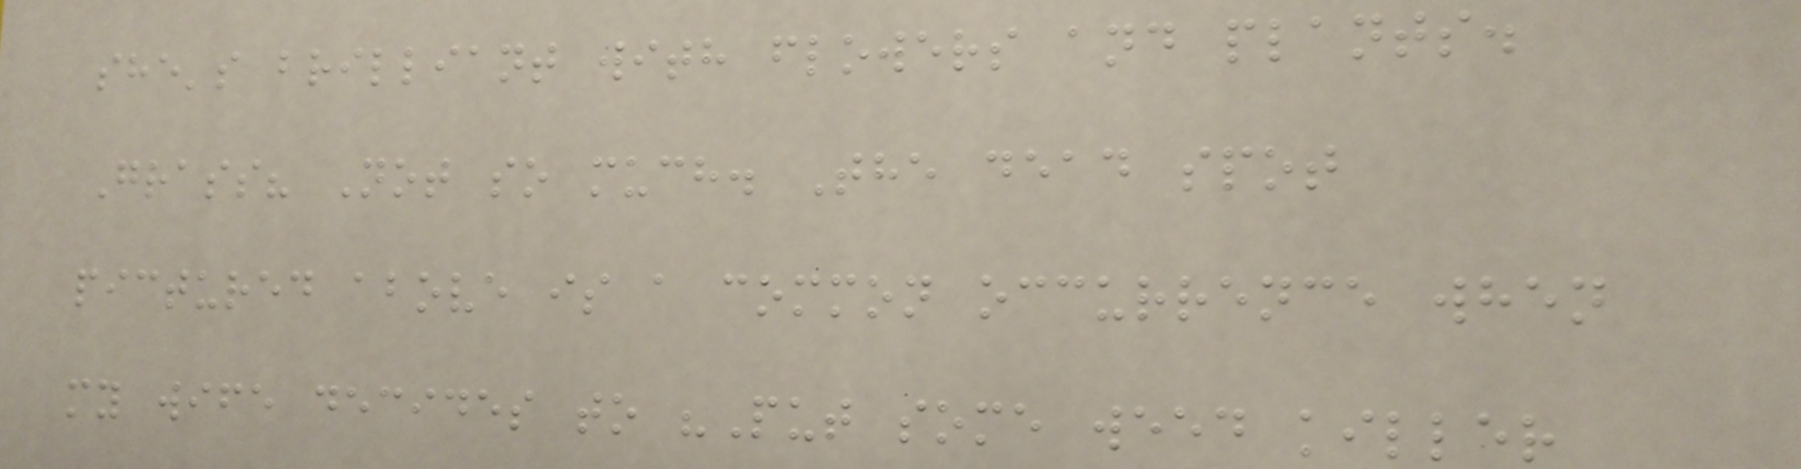she's brilliant with flowers and plants.
Grass? Not so much. The dead spot
pictured above is a common occurrence when
my wife decides to "Put some weed killer
